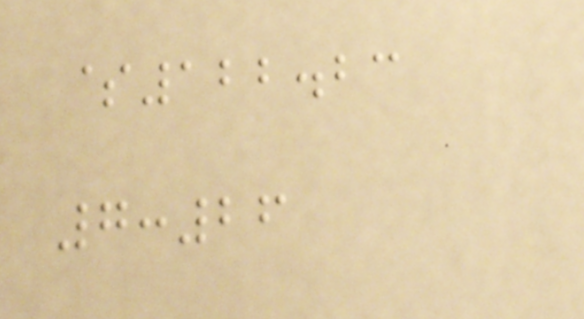$122.23
7:26
